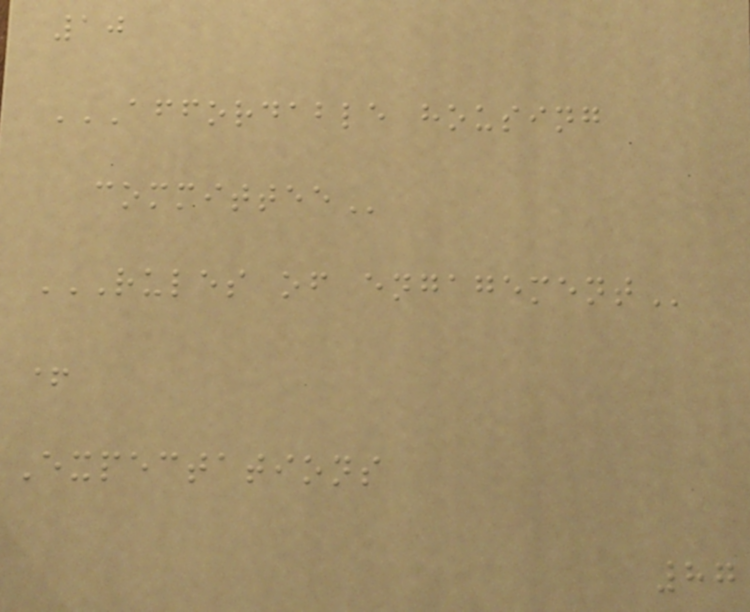10
AFFORDABLE HOUSING
COMMITTEE
RULES OF ENGAGEMENT
+
Expectations
87
